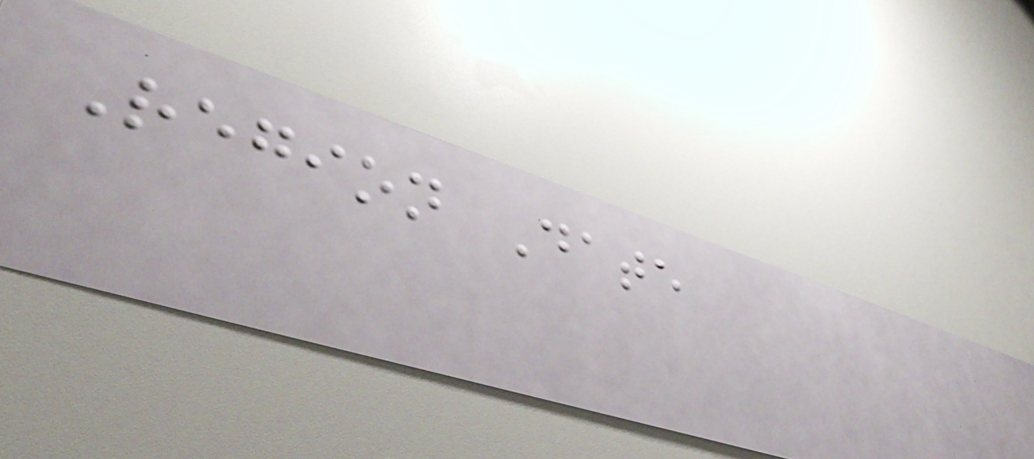Region Date
